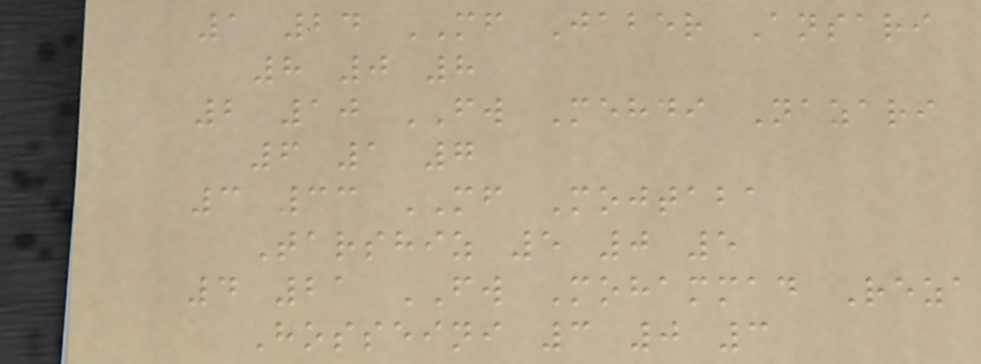1 24 MF Jaber Ansari
8 0 8
2 10 FW Mehdi Nazari
6 1 7
3 33 MF Mojtaba
Tarshiz 5 0 5
4 21 FW Mohammad Reza
Hosseini 3 0 3
